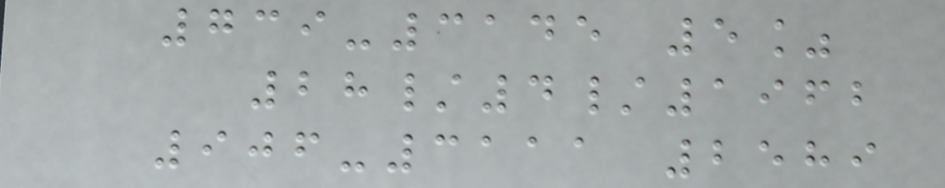739-3145 5%
28/4/1962
906-3111 2589
